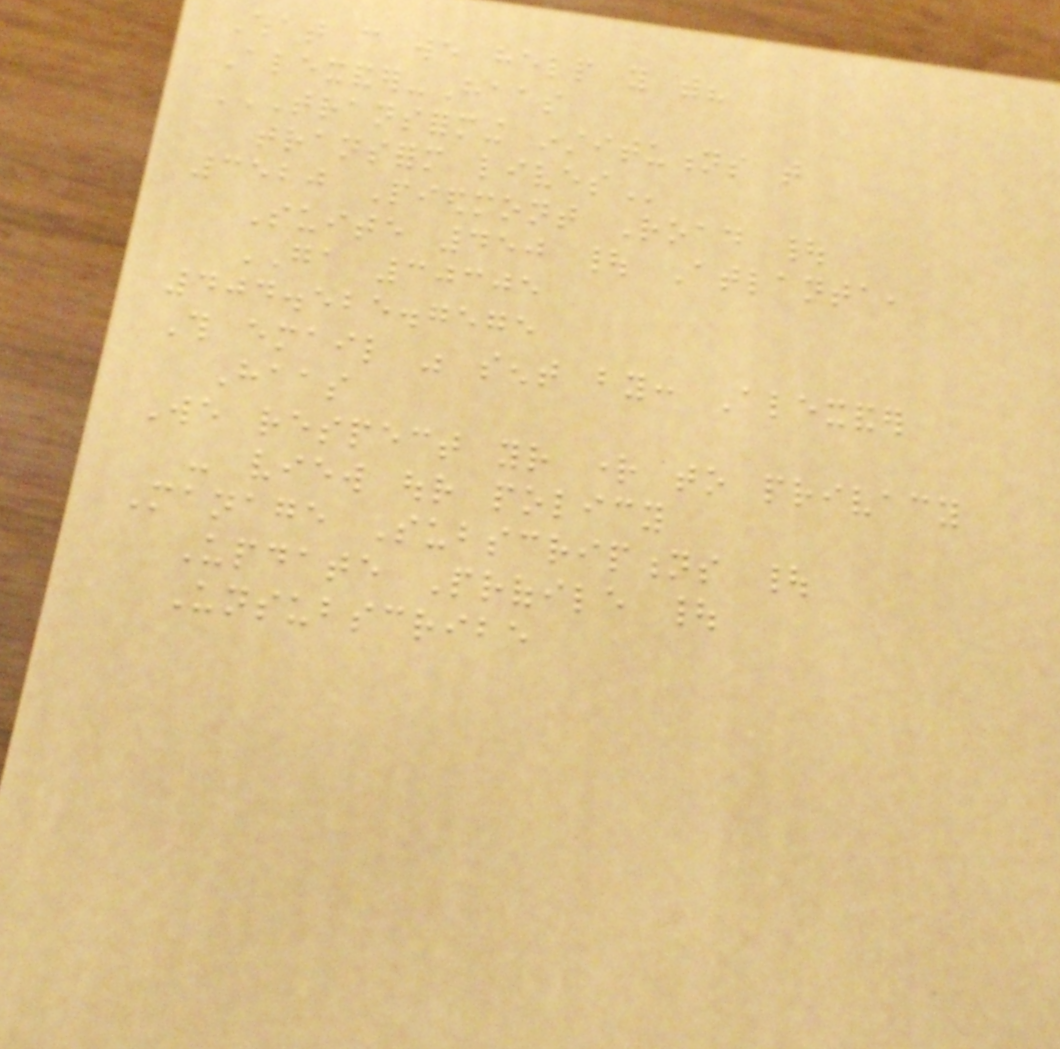What can we help you with?
Alexander-Haas
TRANSFORMING INSTITUTIONS THAT
TRANSFORM LIVES
3520 Piedmont Road |
Suite 450 | Atlanta,
GA 30305
404.525.7575
This email was sent by: Alexander
Haas
We respect your right to privacy
- view our policy
Manage Subscriptions |
Update Profile |
Unsubscribe
